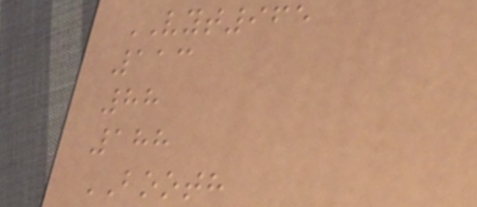VYT965
113
88
188
BOOTH
